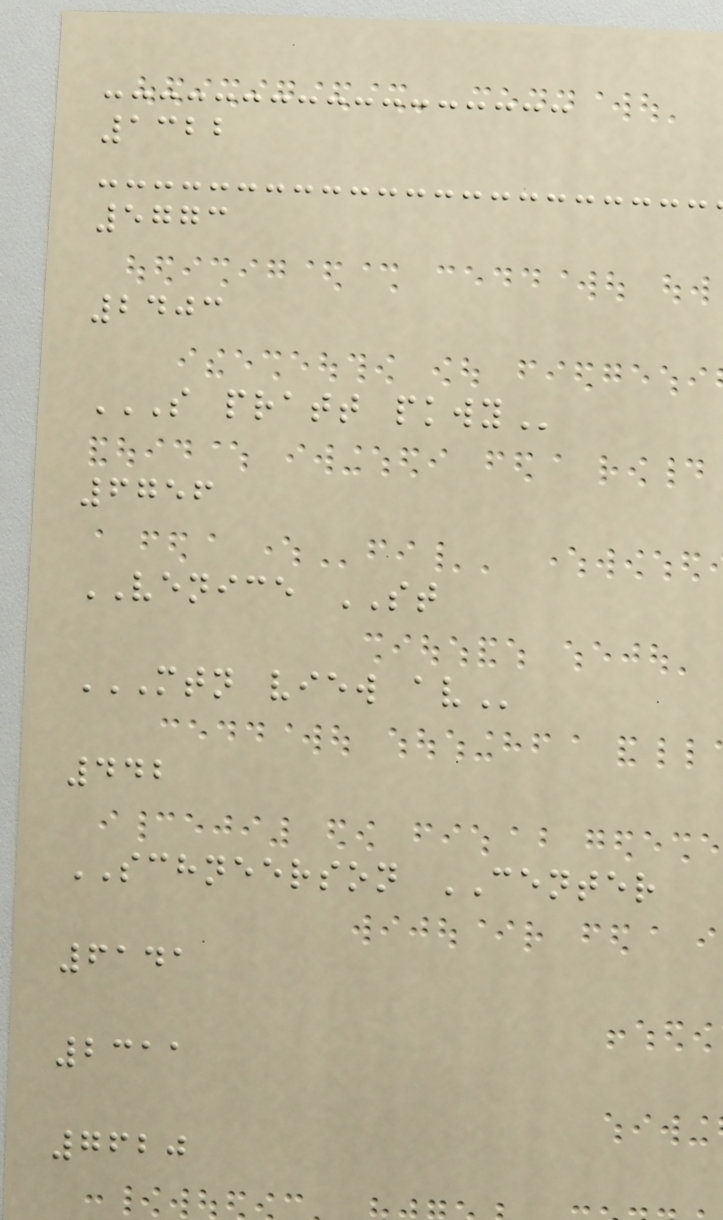1322
5773
2403
S PRATT PKWY
6756
VENICE ST
MTN VIEW AV
442
SCHNEERSON CENTER
6141
2311
7620
